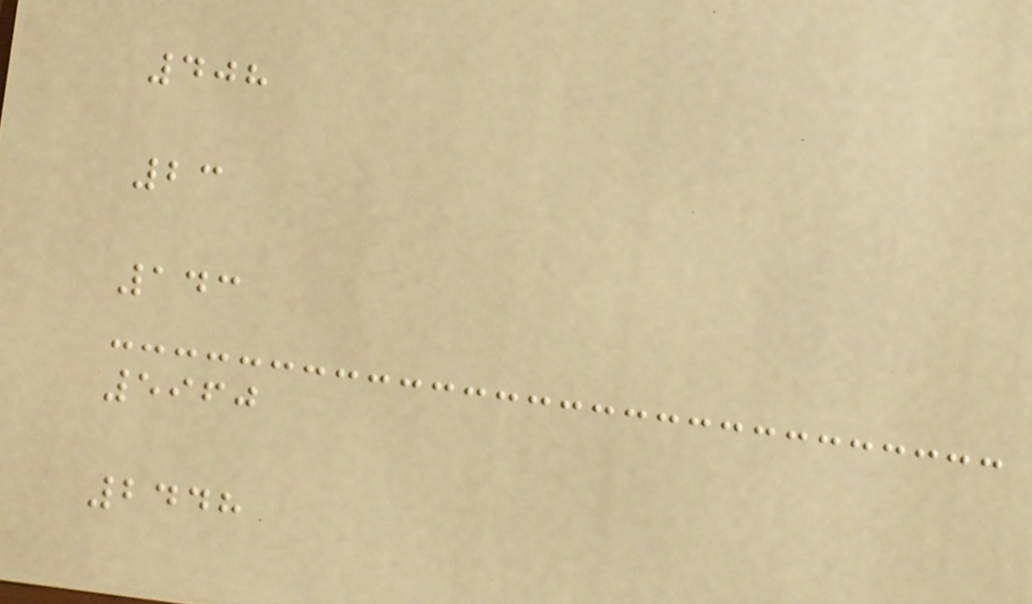408
23
143
5960
2448
